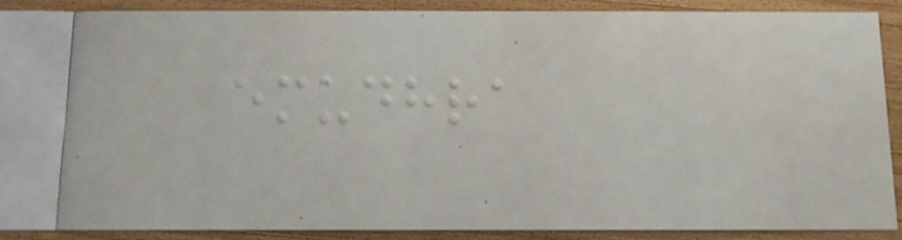emudhra
